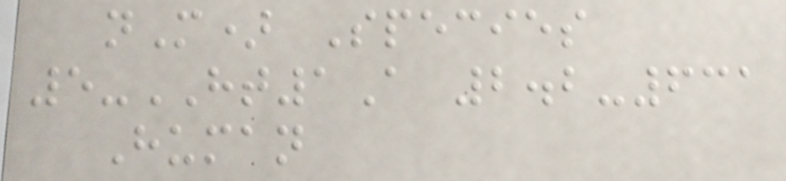nM) Species
5-HT1A 2.2-631
Human
